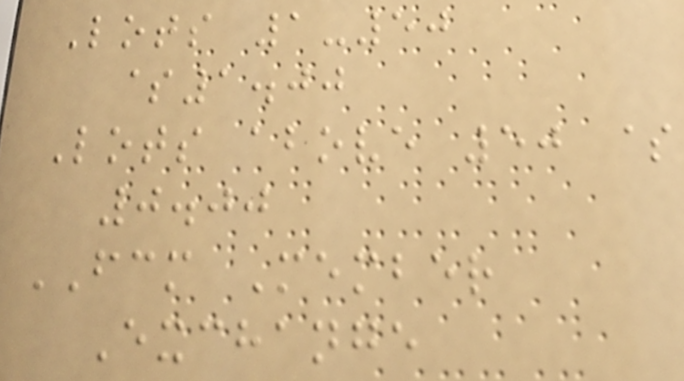Lots 1-50
$1.00
Lots above 50 $
0.00
FCM Member
Exchange
